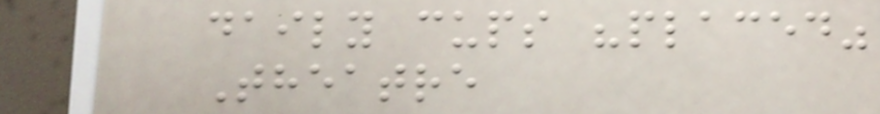daily cups "placed"
Theatre
